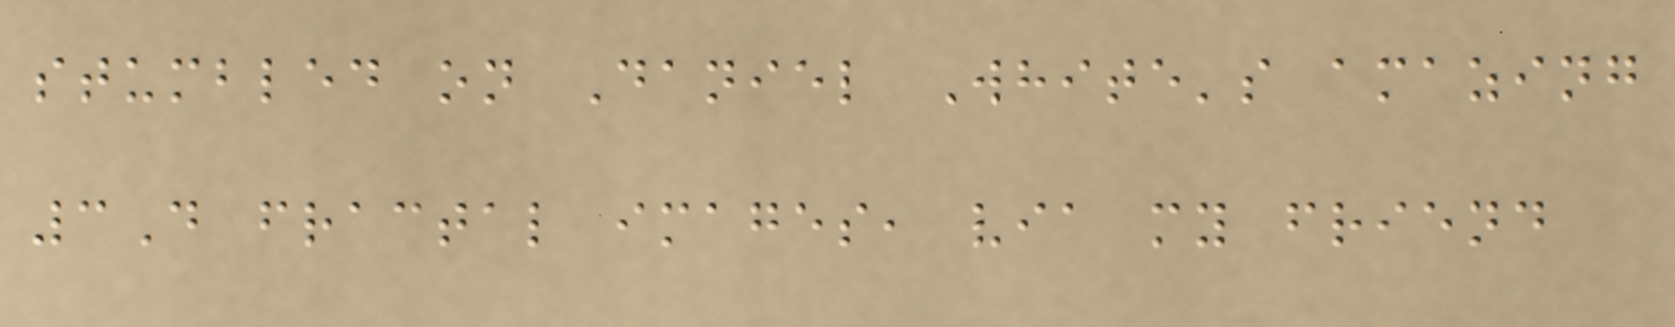stumbled on Daniel White's amazing
3D fractal images, via my friend
